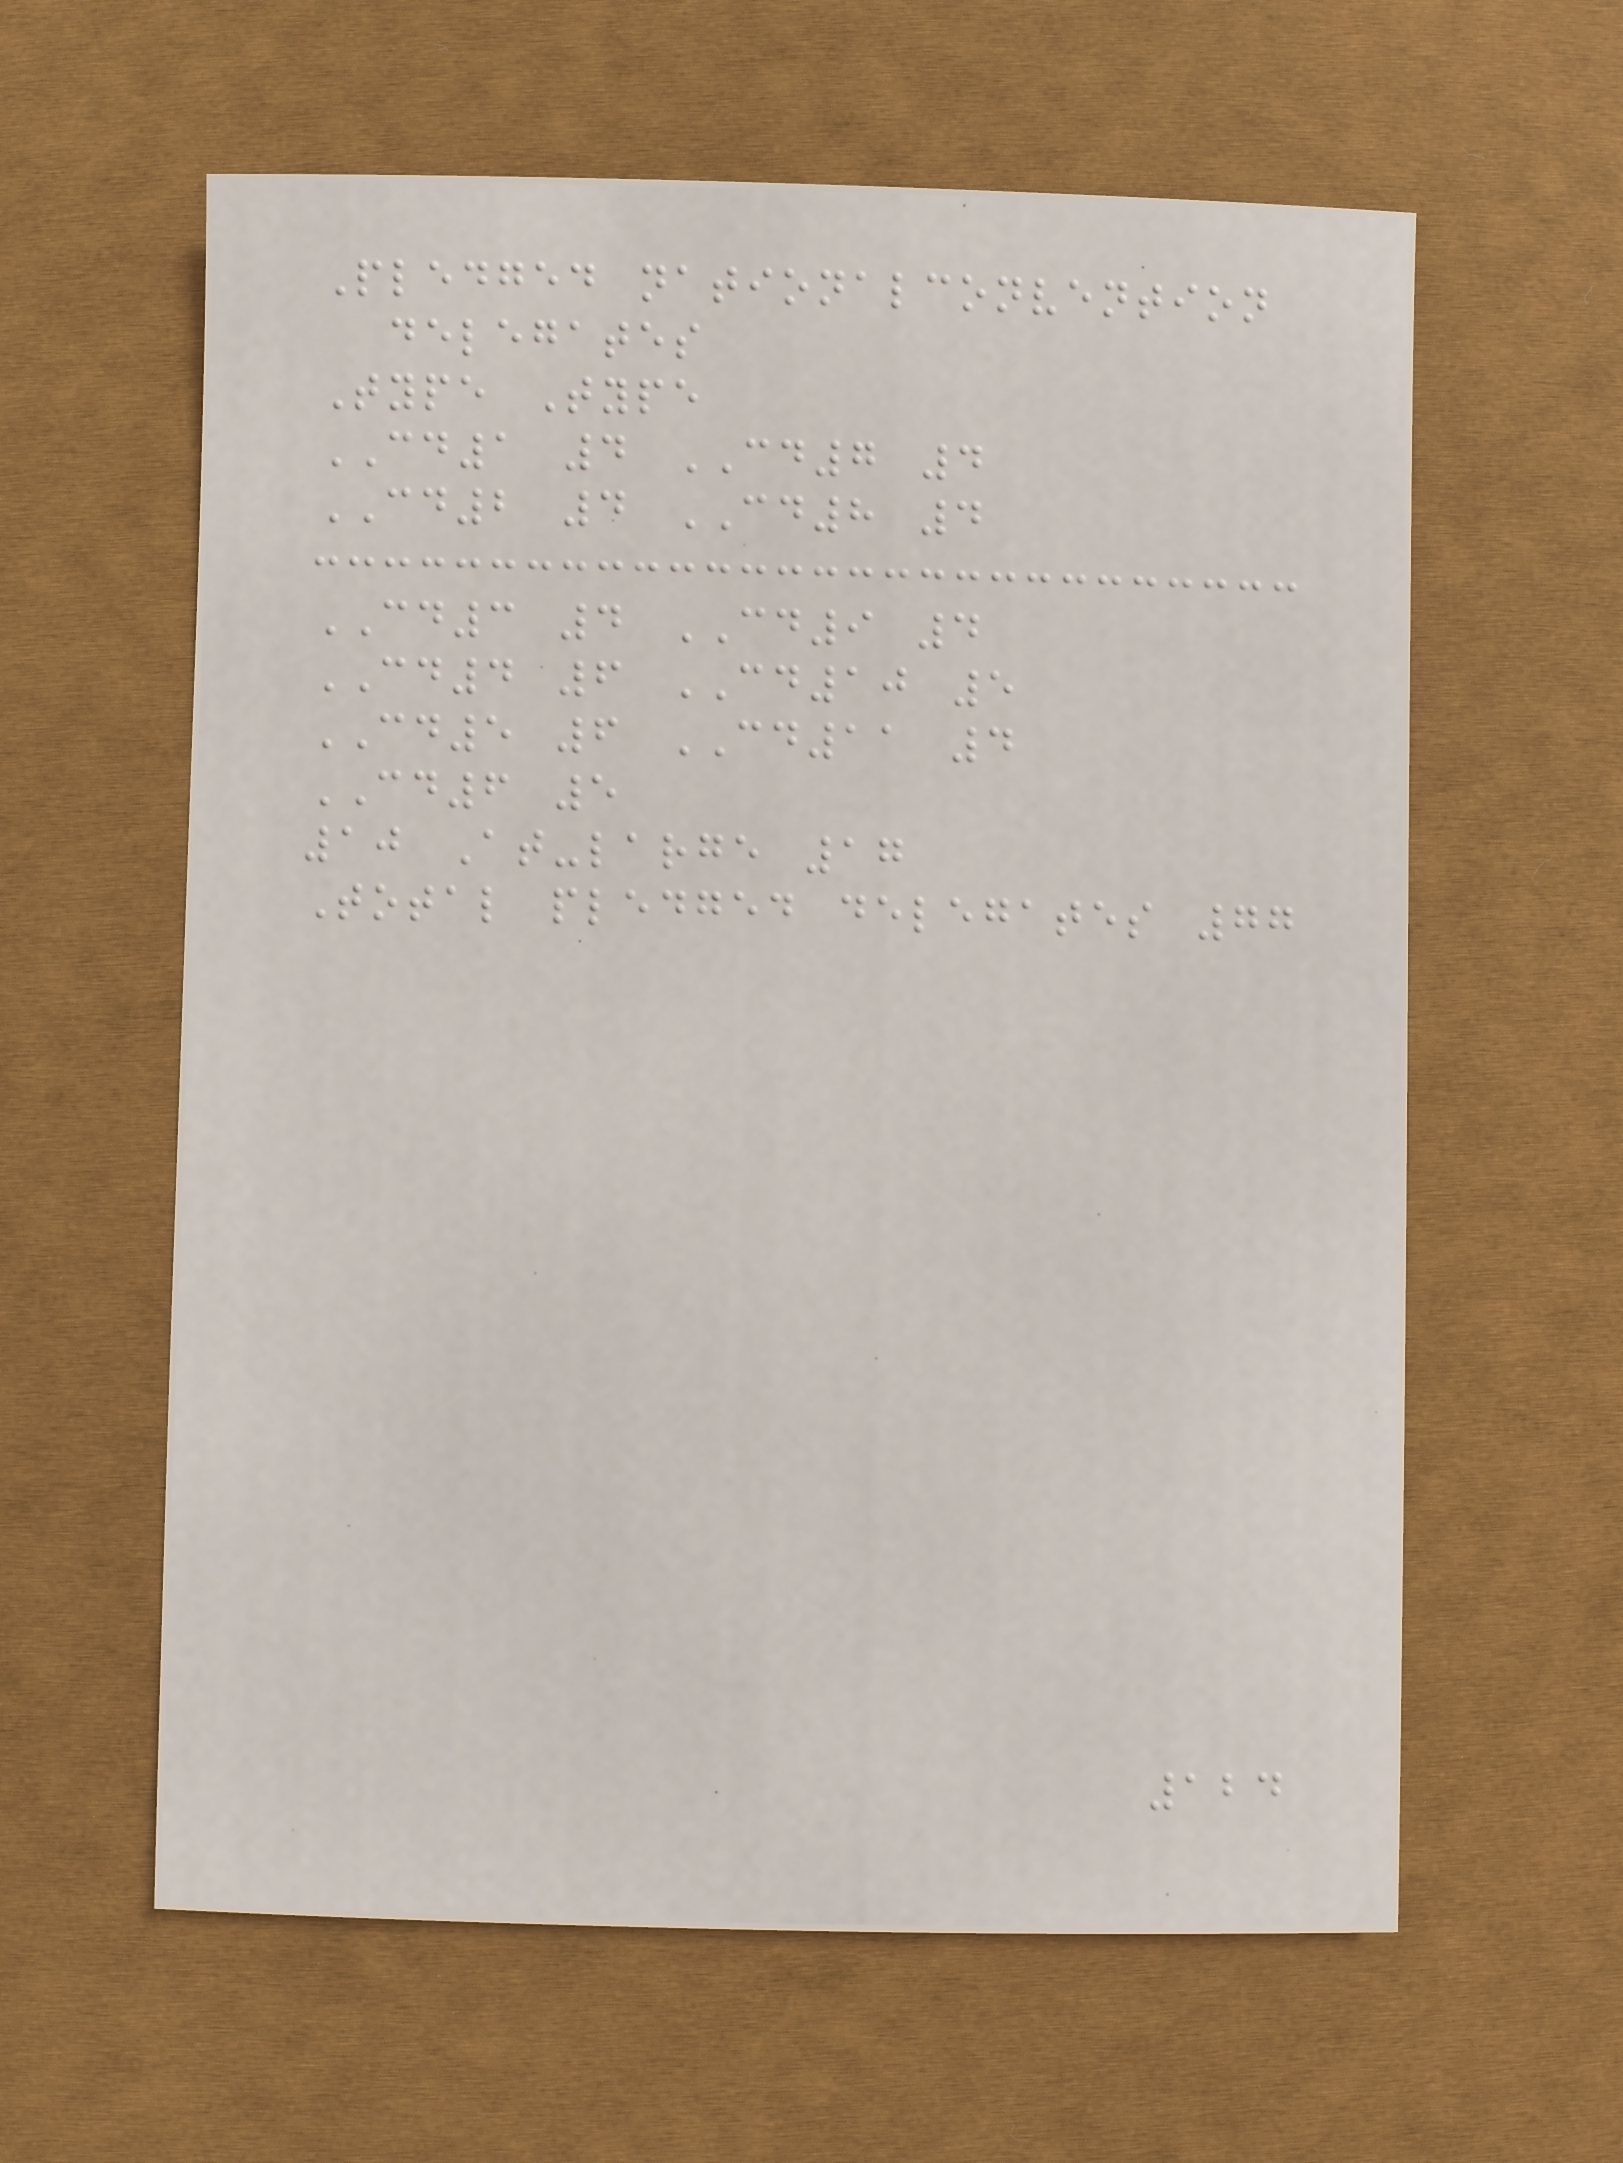Pledged nationalconvention
delegates
Type Type
CD1 4 CD7 4
CD2 4 CD8 4
CD3 4 CD9 4
CD4 6 CD10 5
CD5 6 CD11 4
CD6 5
10 At-large 17
Total pledged delegates 77
124
